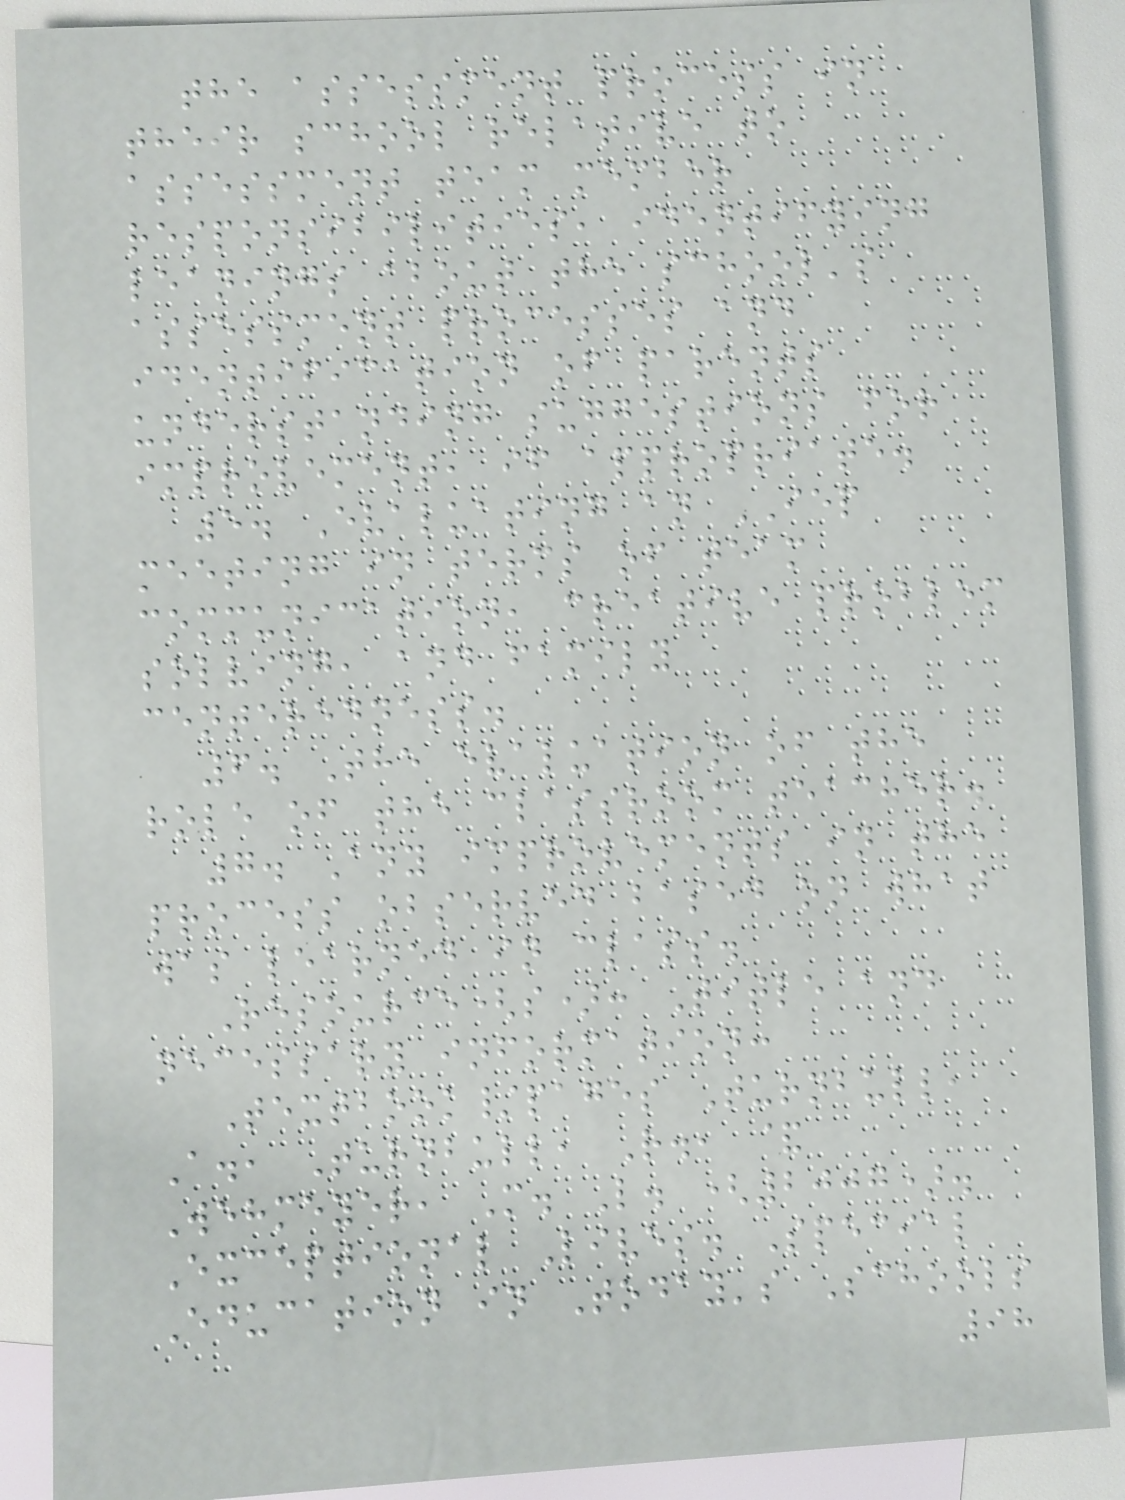the assessment process in
their school relative to
assessment team member
responsibilities, identifying
leanings about the school's
assessment processes and
identification of parents
understanding suggestions for
improvement, if appropriate.
5. Evaluating an IEP
meeting in terms of team
communication, creative problem
solving, and family
centeredness.
6. The evaluation of the
role of the classroom teacher.
7. Any improvements in the
process observed based on what
was learned in class.
Resource(s): Title and
necessary information:
Textbook/pages Turnbull,
A., Turnbull, R., &
Wehmeyer, M. L. (2007).
Exceptional Lives. Special
Education in Today's Schools
98
